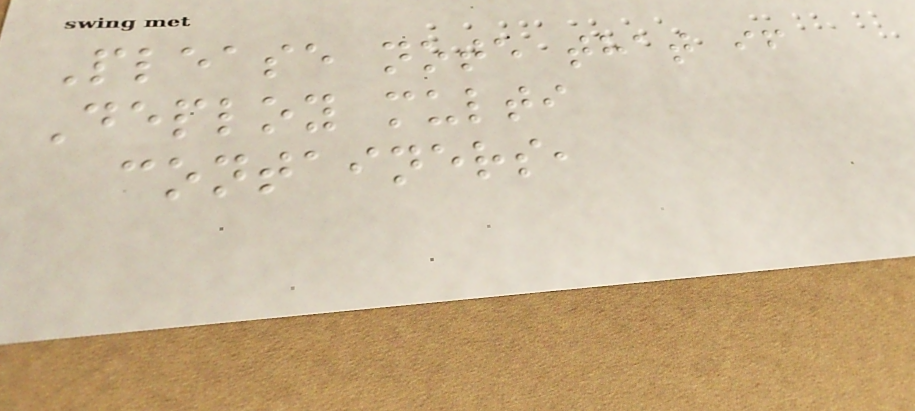Please note that if
Deploy multi
containers,
